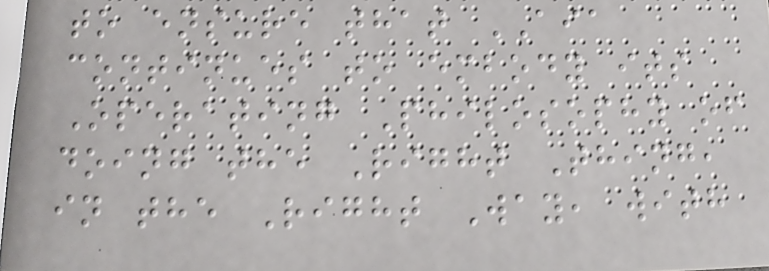to ensure that AIA
continues to embody its
Operating Philosophy of
doing the Right Thing,
in the Right Way, with
